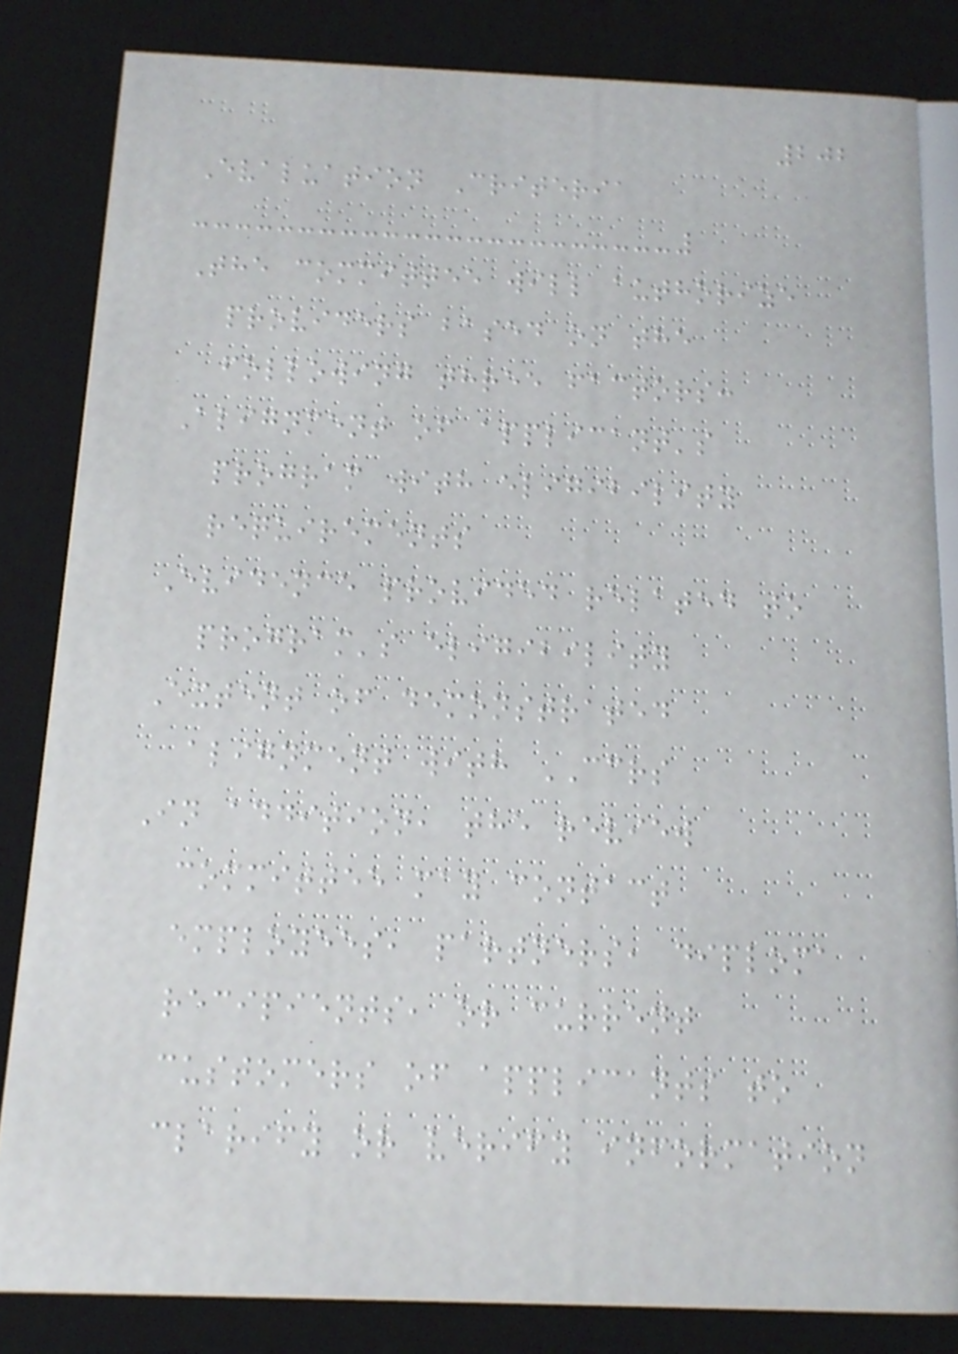202
Evaluation Criteria
The committee will authorize
providers based on the
following three factors:
Alignment of applicant's
program with eligibility
requirements
Evidence provided related to
program's eligibility
Extent of demonstrated
alignment with CCRS
In addition, the review
committee may contact
employees, partners, diploma
recipients, or current
customers of applicants to
clarify or verify information
